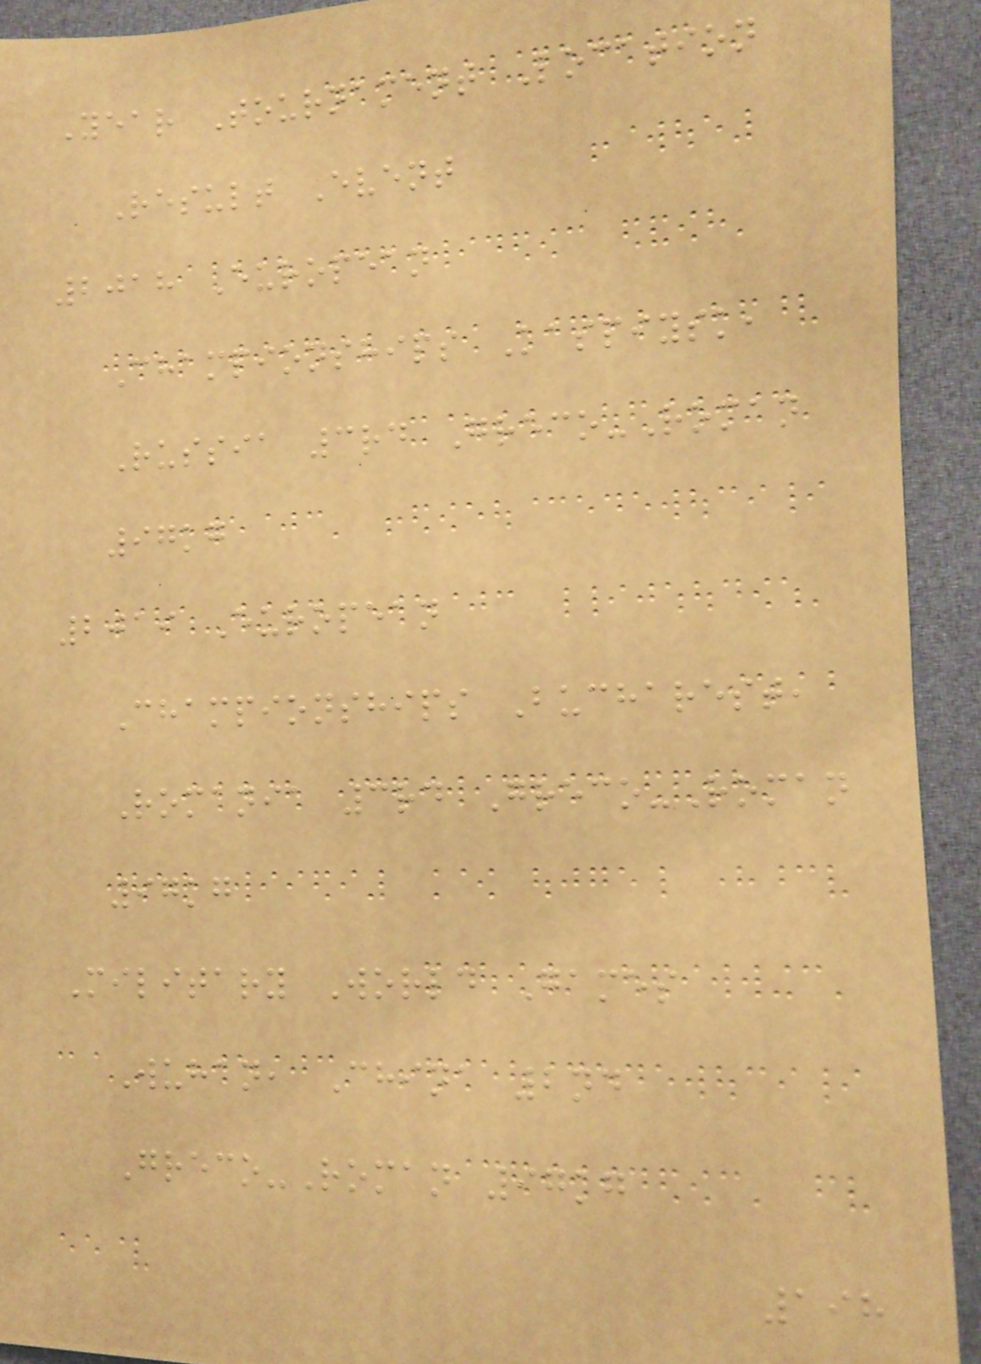Year Tournament Location
Result Event
2018 European
Championships Kaspiysk,
Russia 3rd Greco-Roman
97kg
2019 European
Championships Bucharest,
Romania 3rd Greco-Roman
97kg
Military World Games
Wuhan, China 2nd
Greco-Roman 97kg
198
